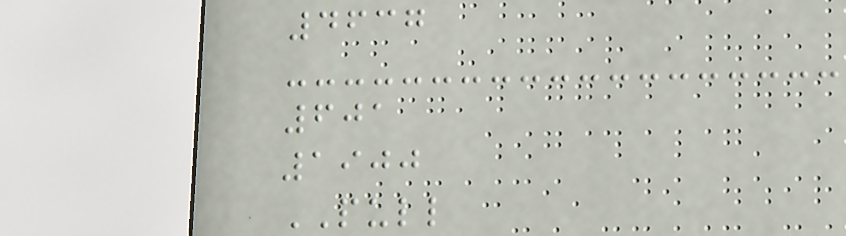4637
601
1900
PULL
